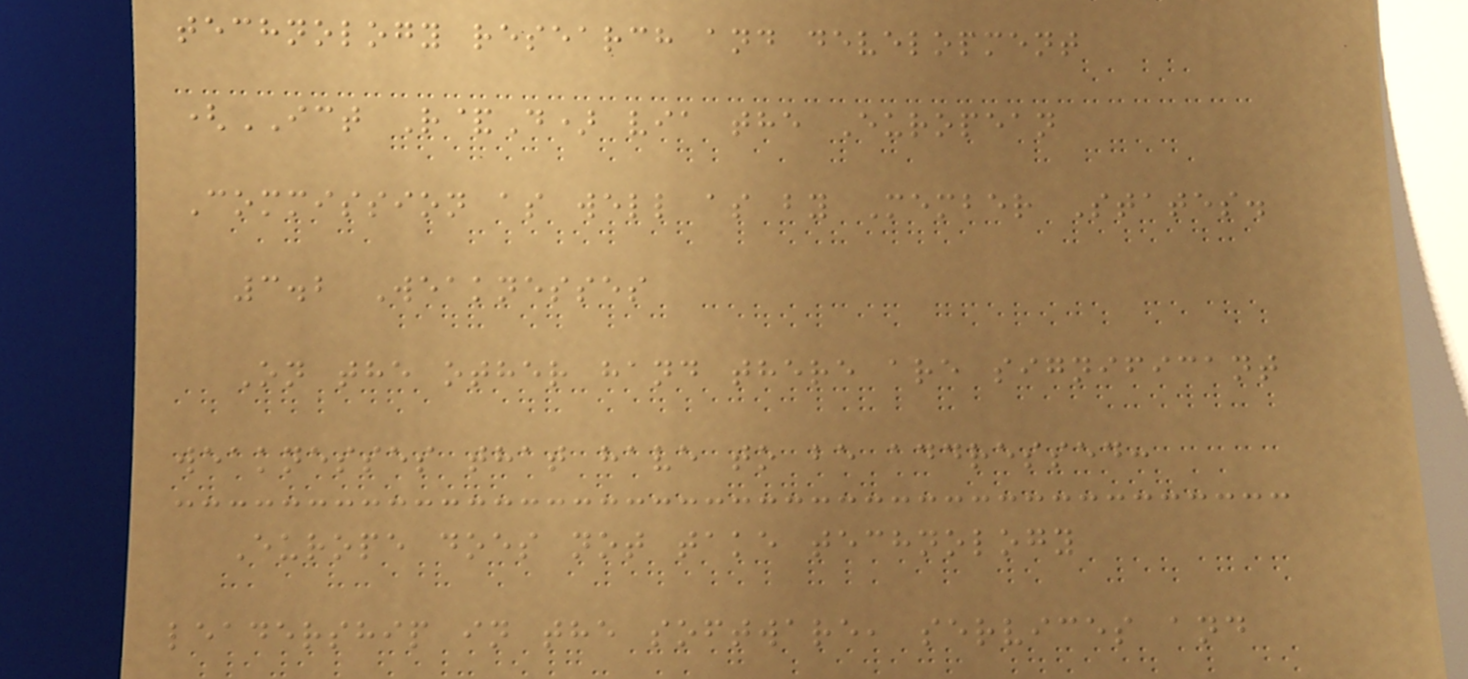technology research and development
(ICT R&D) via the European
Commission as well as by Member States.
3.2 Weaknesses
On the other hand there are significant
weaknesses that have to be addressed:
Europe does not take technology
leadership in the software, services and
